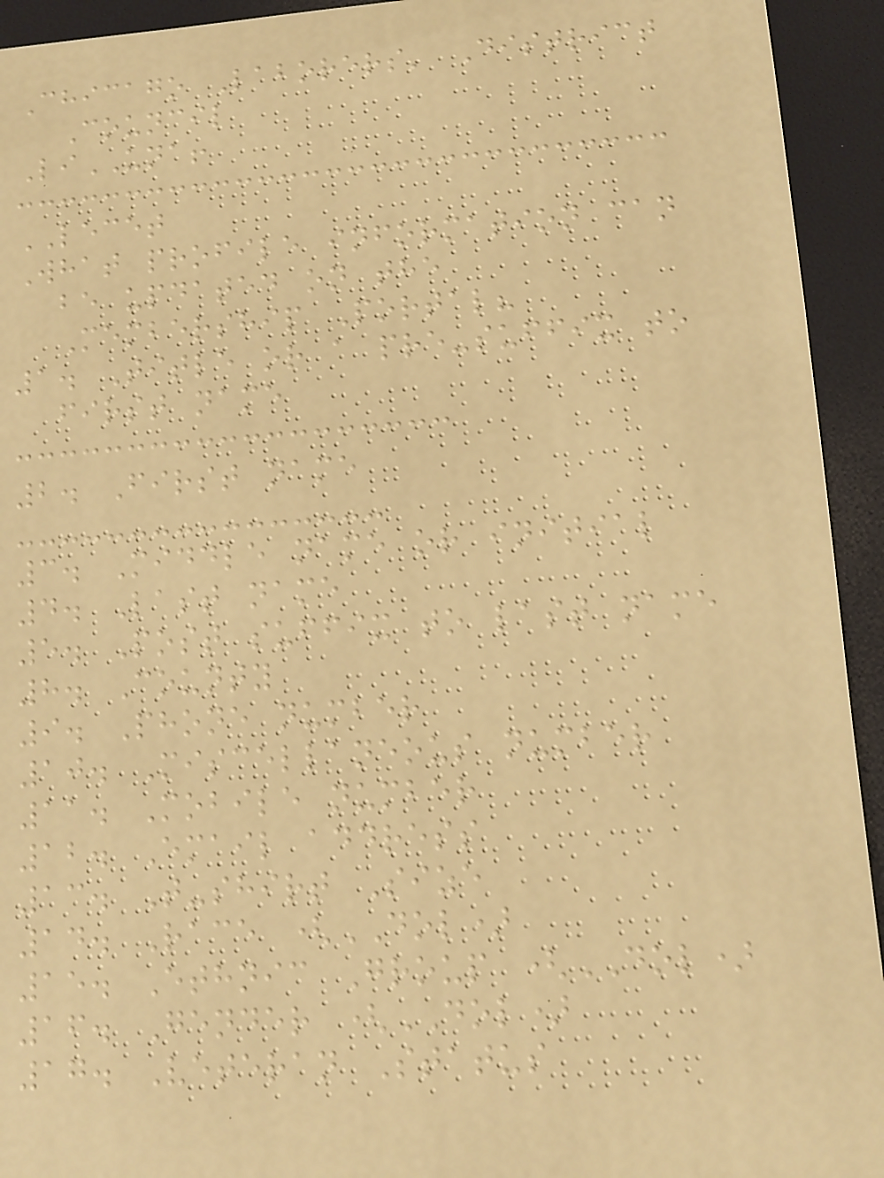Chicago Laborers' District
Council
LiUNA!
LECET
What profile information can
be updated on the
Membership Portal?
1. Title or a pre-suffix to
first name
2. First name
3. Middle name or initial
4. Last name
5. Post suffix to last name
8. County
9. Phone number
10. Miscellaneous number
11. Mobile number
12. Email address
13. T-shirt Size
14. Race (DOL)
15. Ethnic Group (DOL)
16. Gender (DOL)
17. Veteran Status
